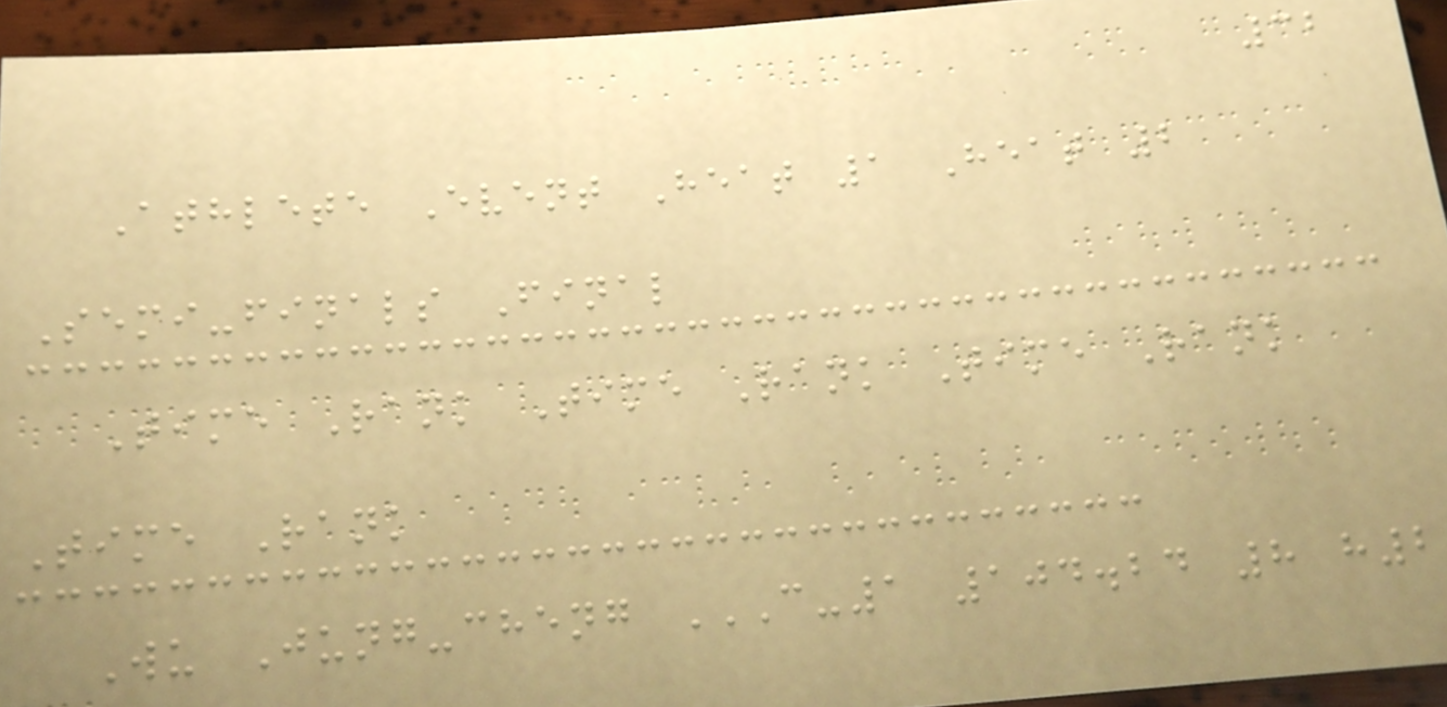32
Athlete Event Heat 1 Heat 2
Semi-finals Final
Time Rank Time Rank Time Rank
Time Rank
Wu Jung-cheng C-1 104.24 8 H2
